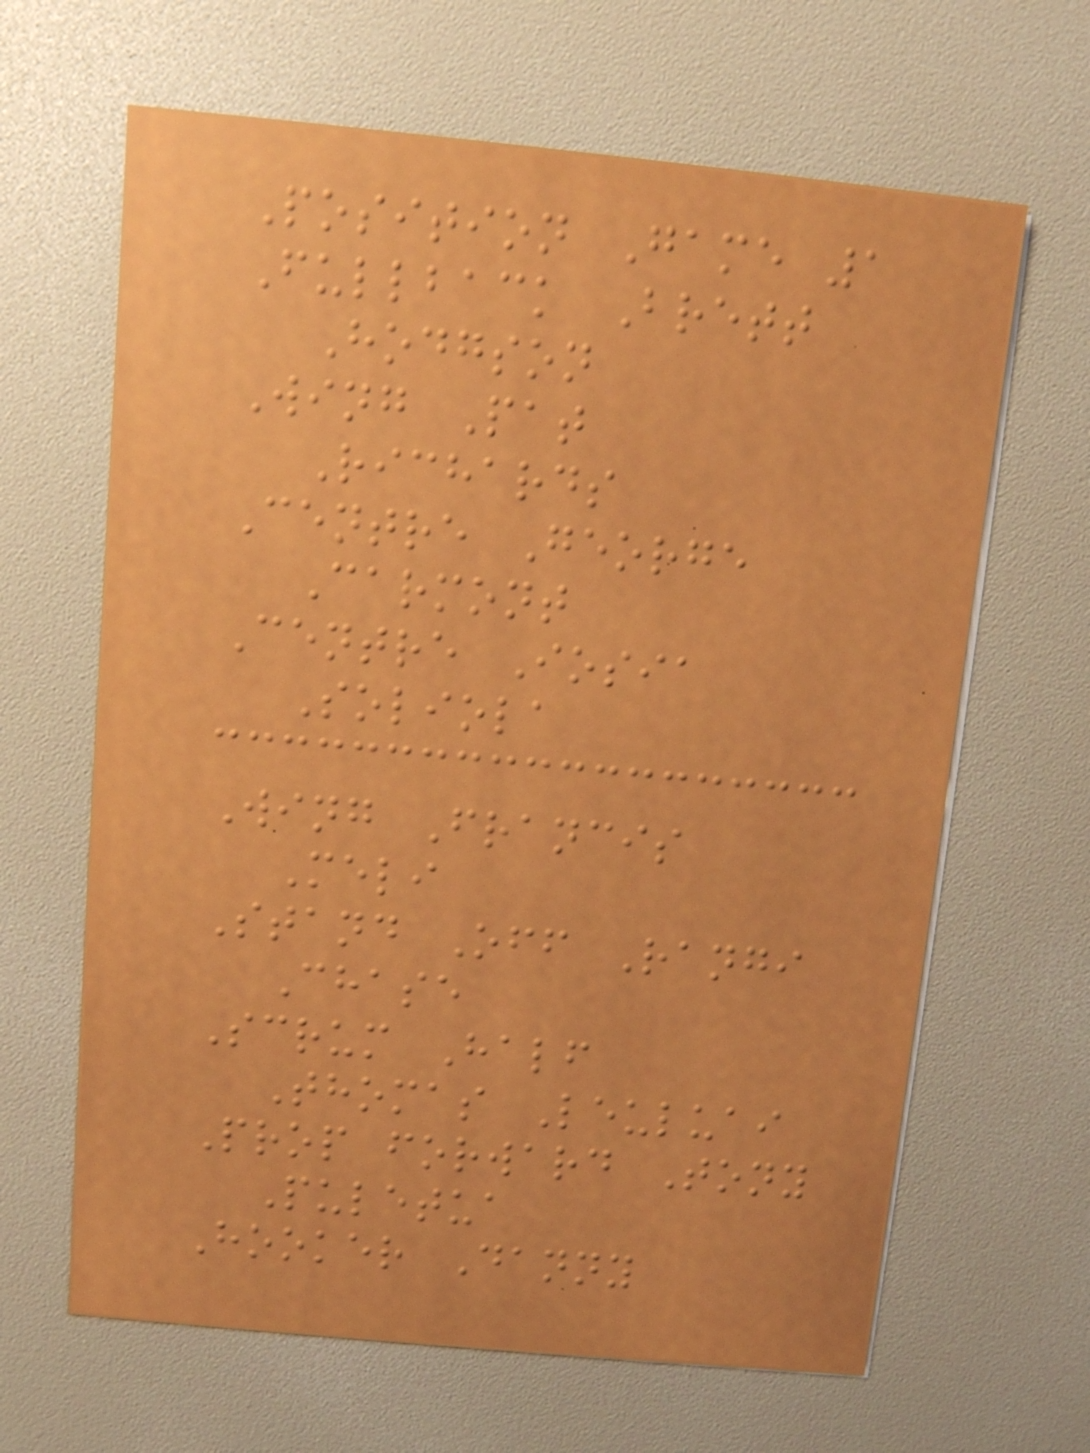Position Game 1
Fullback Brett
Hodgson
Wing Pat
Richards
Centre George
Carmont
Centre Iosia
Soliola
Wing Francis
Meli
Stand Off Rangi
Chase
Scrum Half
Thomas Leuluai
Prop forward Tony
Puletua
Hooker Danny
